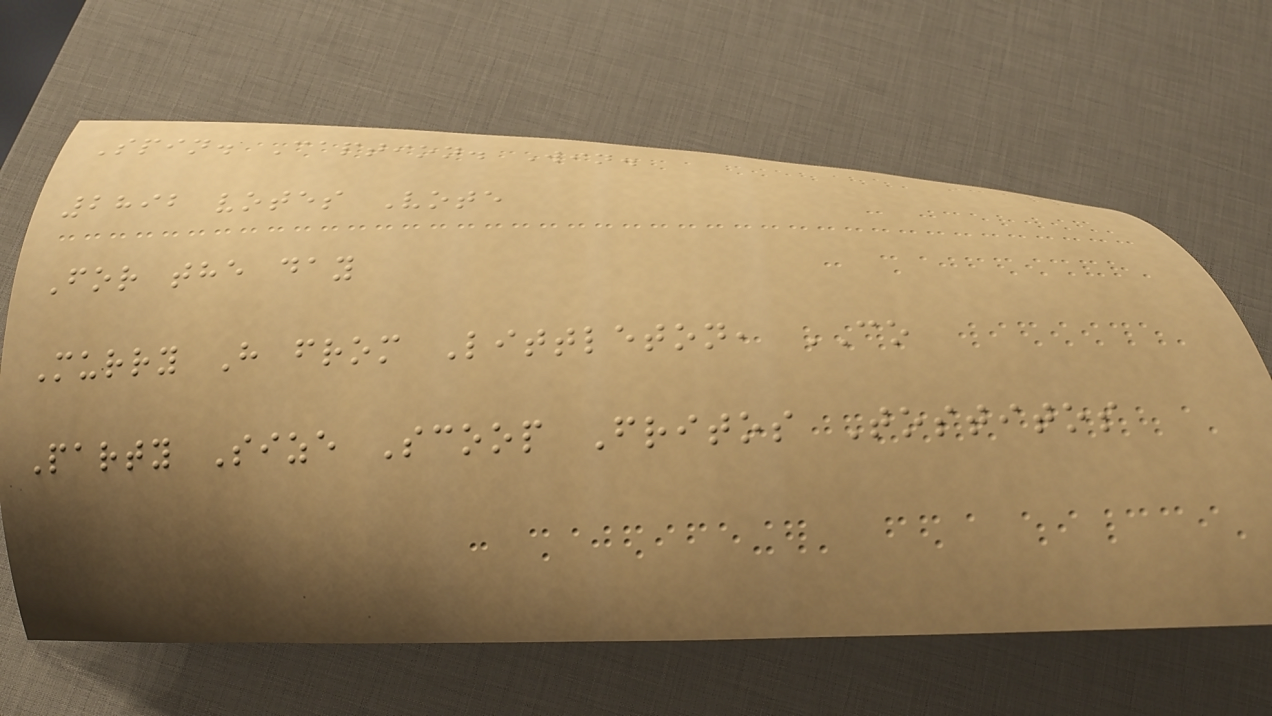Spin. Caption. Win.
2892 votes Vote
For the day
Murry H from Littleton, CO
Party Size Scoop Fritos Tostitos
